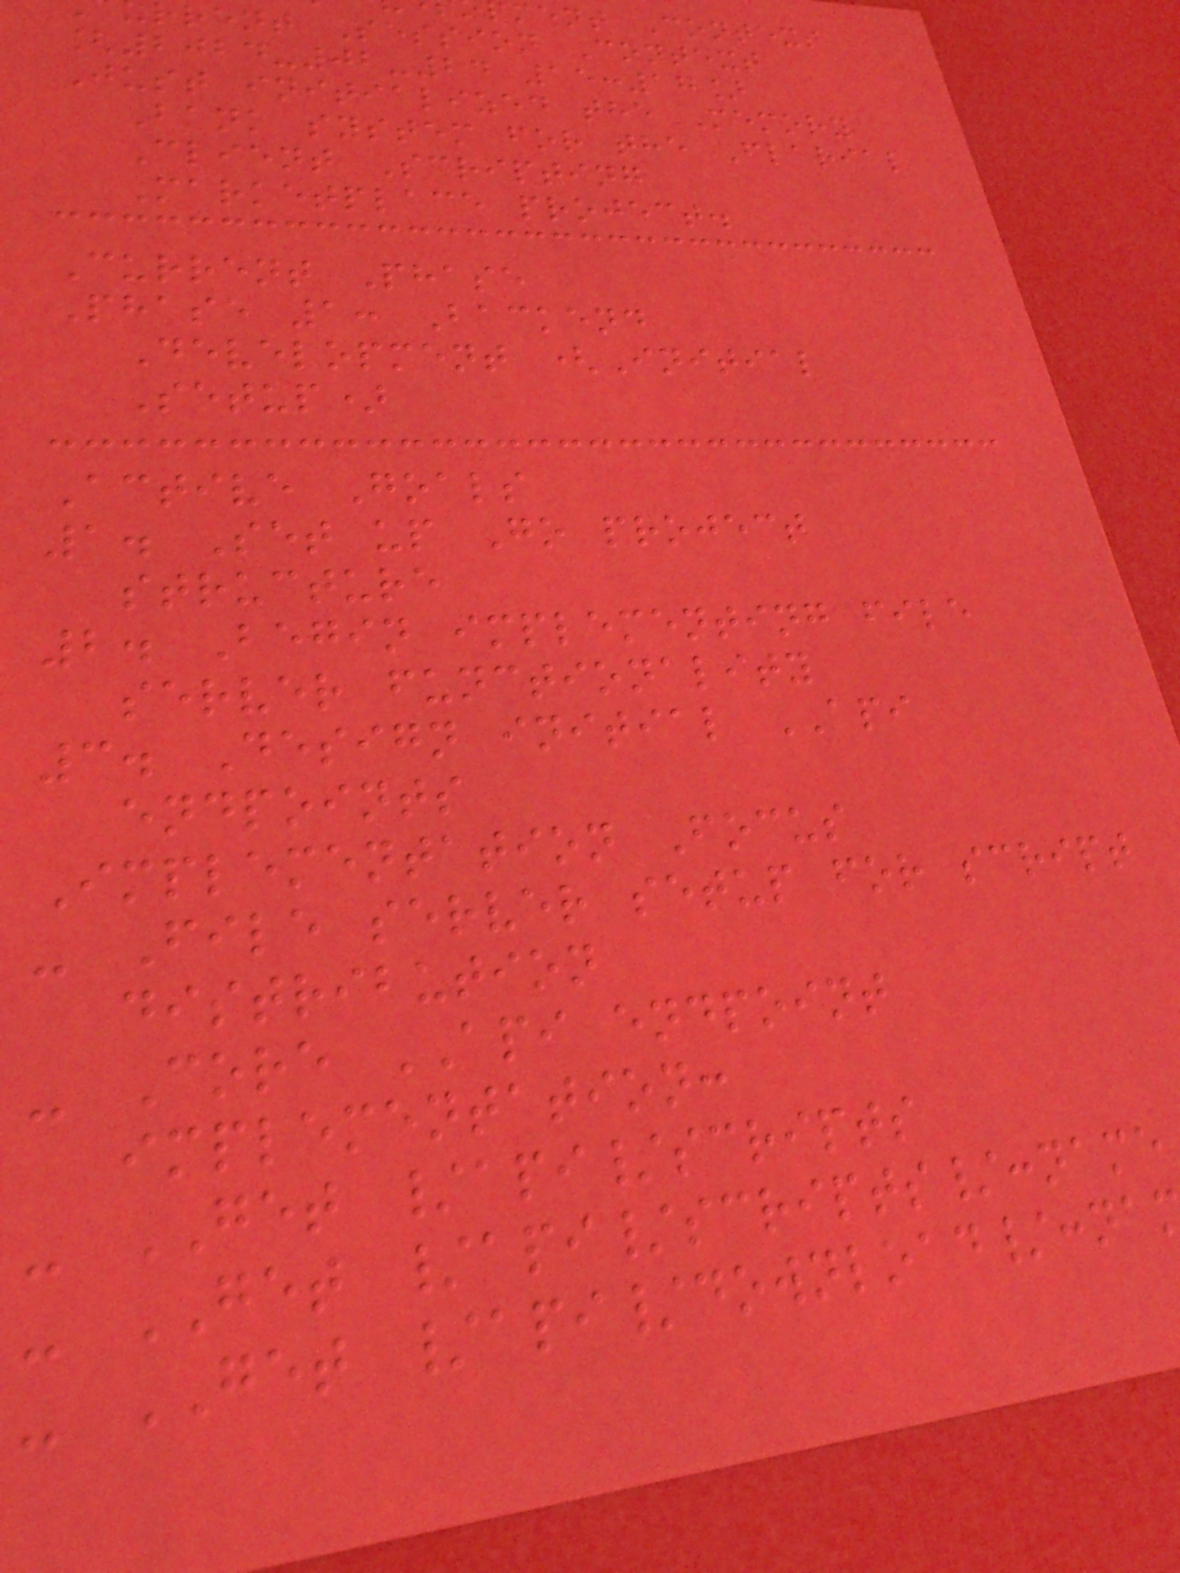ment Context
rent Session Context
[2024-02-24 15:17]
Just initialized the Memory
Bank system for the Flarial
Client Scripting
Marketplace project.
Current Phase
Phase 1: Backend
Development (Initial
Setup)
Active Goals
1. Set up Go project
structure
2. Begin implementing file
server functionality
3. Design initial API
endpoints
Implementation Focus
- File server setup for script
distribution
- Core API endpoint
implementation:
- GET /api/scripts
- GET /api/scripts/:name
- GET /api/download/:na
